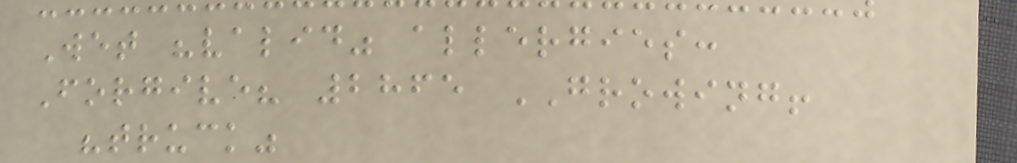Wet "valid" allergies:
Forgive? 2865 GROWING!
"truck"
